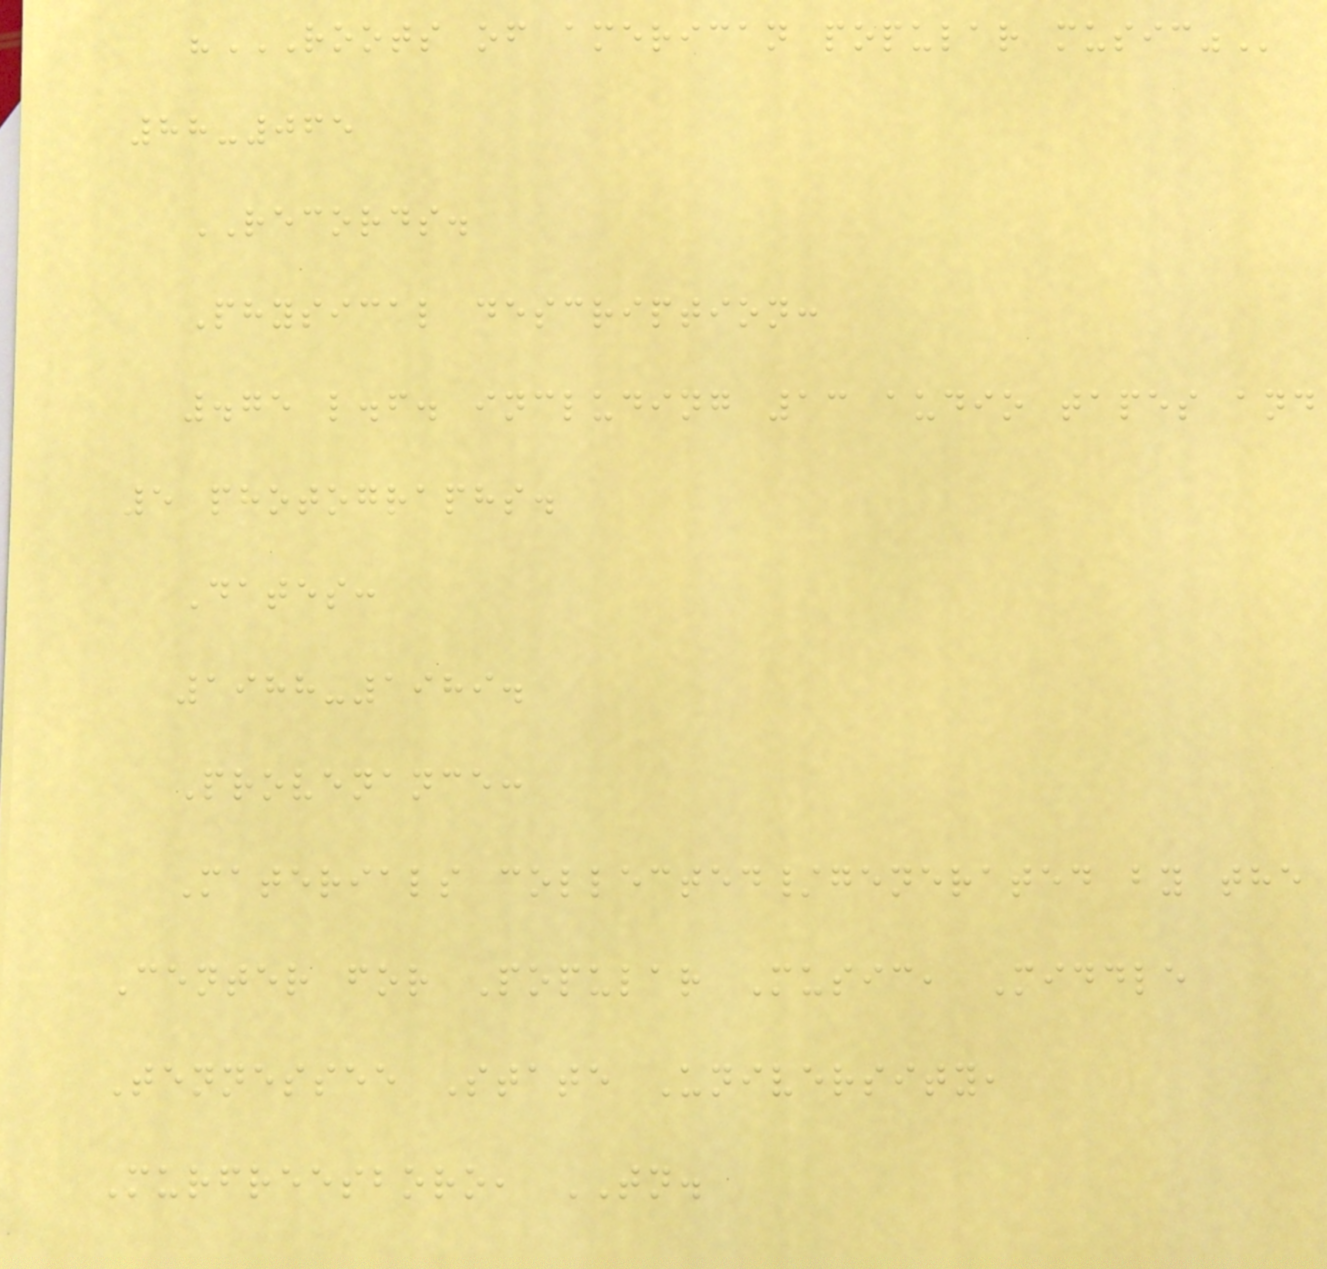"ROOTS OF AMERICAN POPULAR MUSIC"
88-065
RECORDS.
Physical description:
.75 l.f. including 13 audio tapes and
5 photographs.
Dates:
1988-1989.
Provenance:
Materials collected/generated by the
Center for Popular Music, Middle
Tennessee State University,
Murfreesboro, TN.
